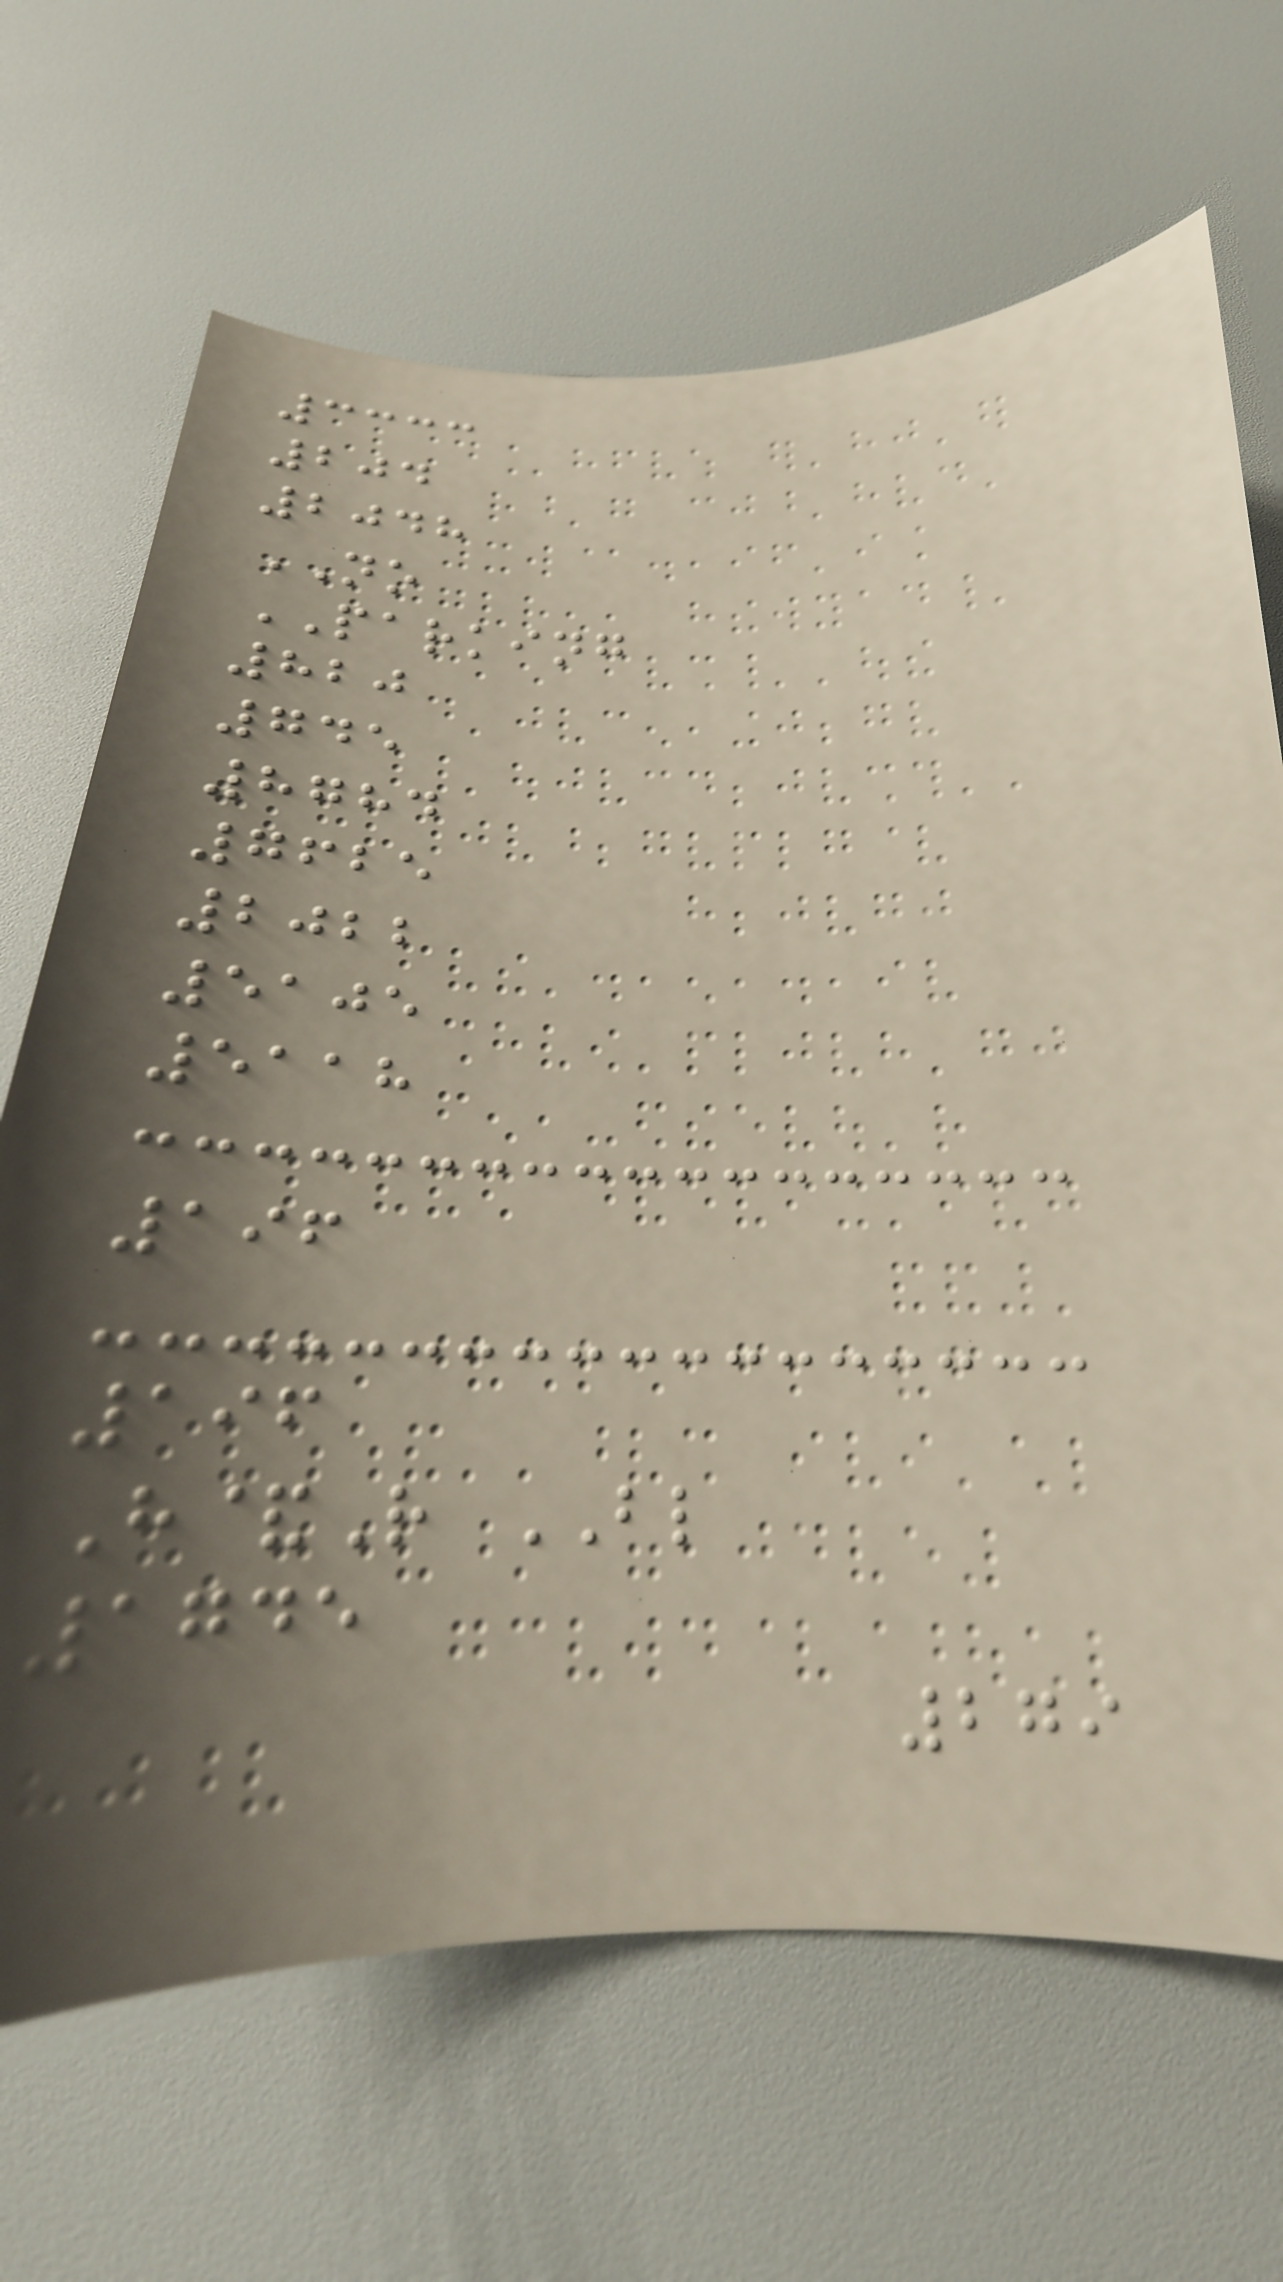3333
204
2048
NO
PARKING
820
745
8784
7625
2022
5105
5118
196
196
H&R BL
1745
279
